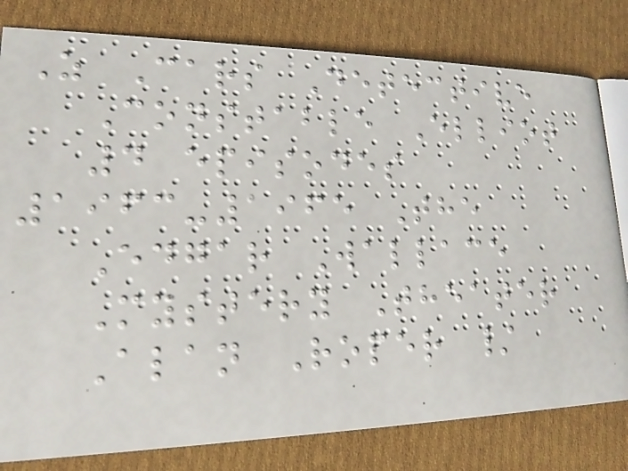Z Cars Detective
Constable Elliot
4 episodes
1963-1965 The
Edgar Wallace
Mystery Theater
Alan Roper /
